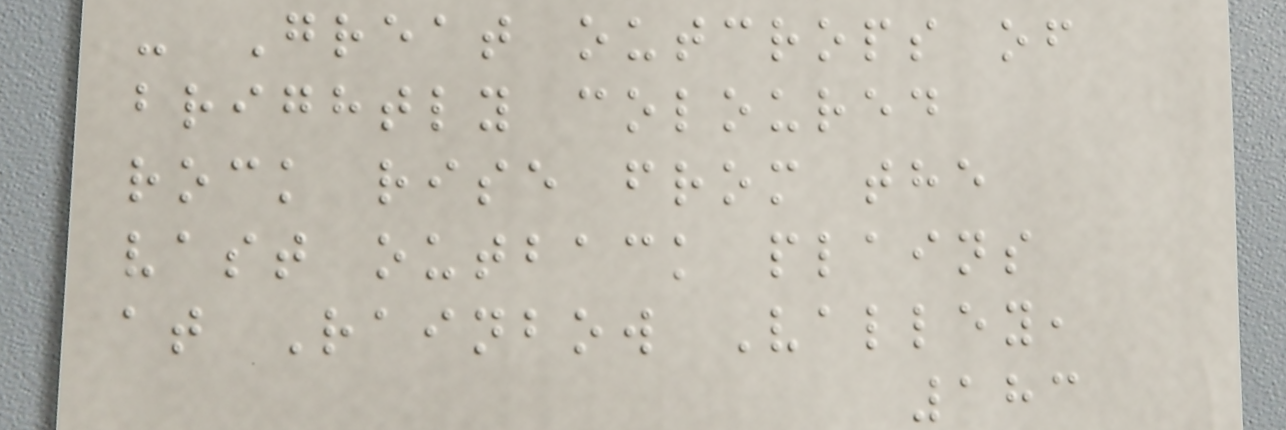- Great outcrops of
brightly coloured
rock rise from the
vast outback plains
at Rainbow Valley,
183
